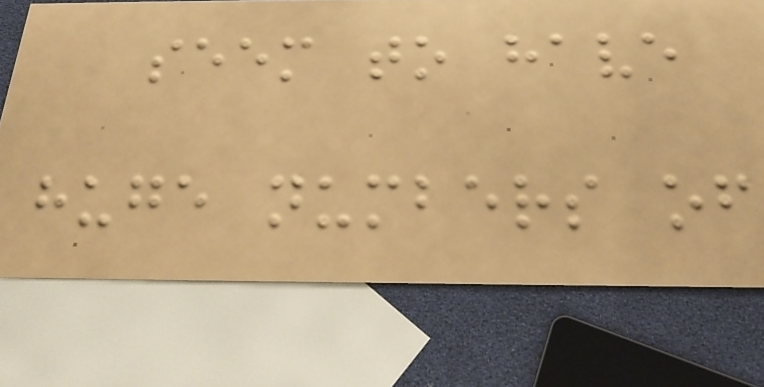seem to have
huge numbers of
